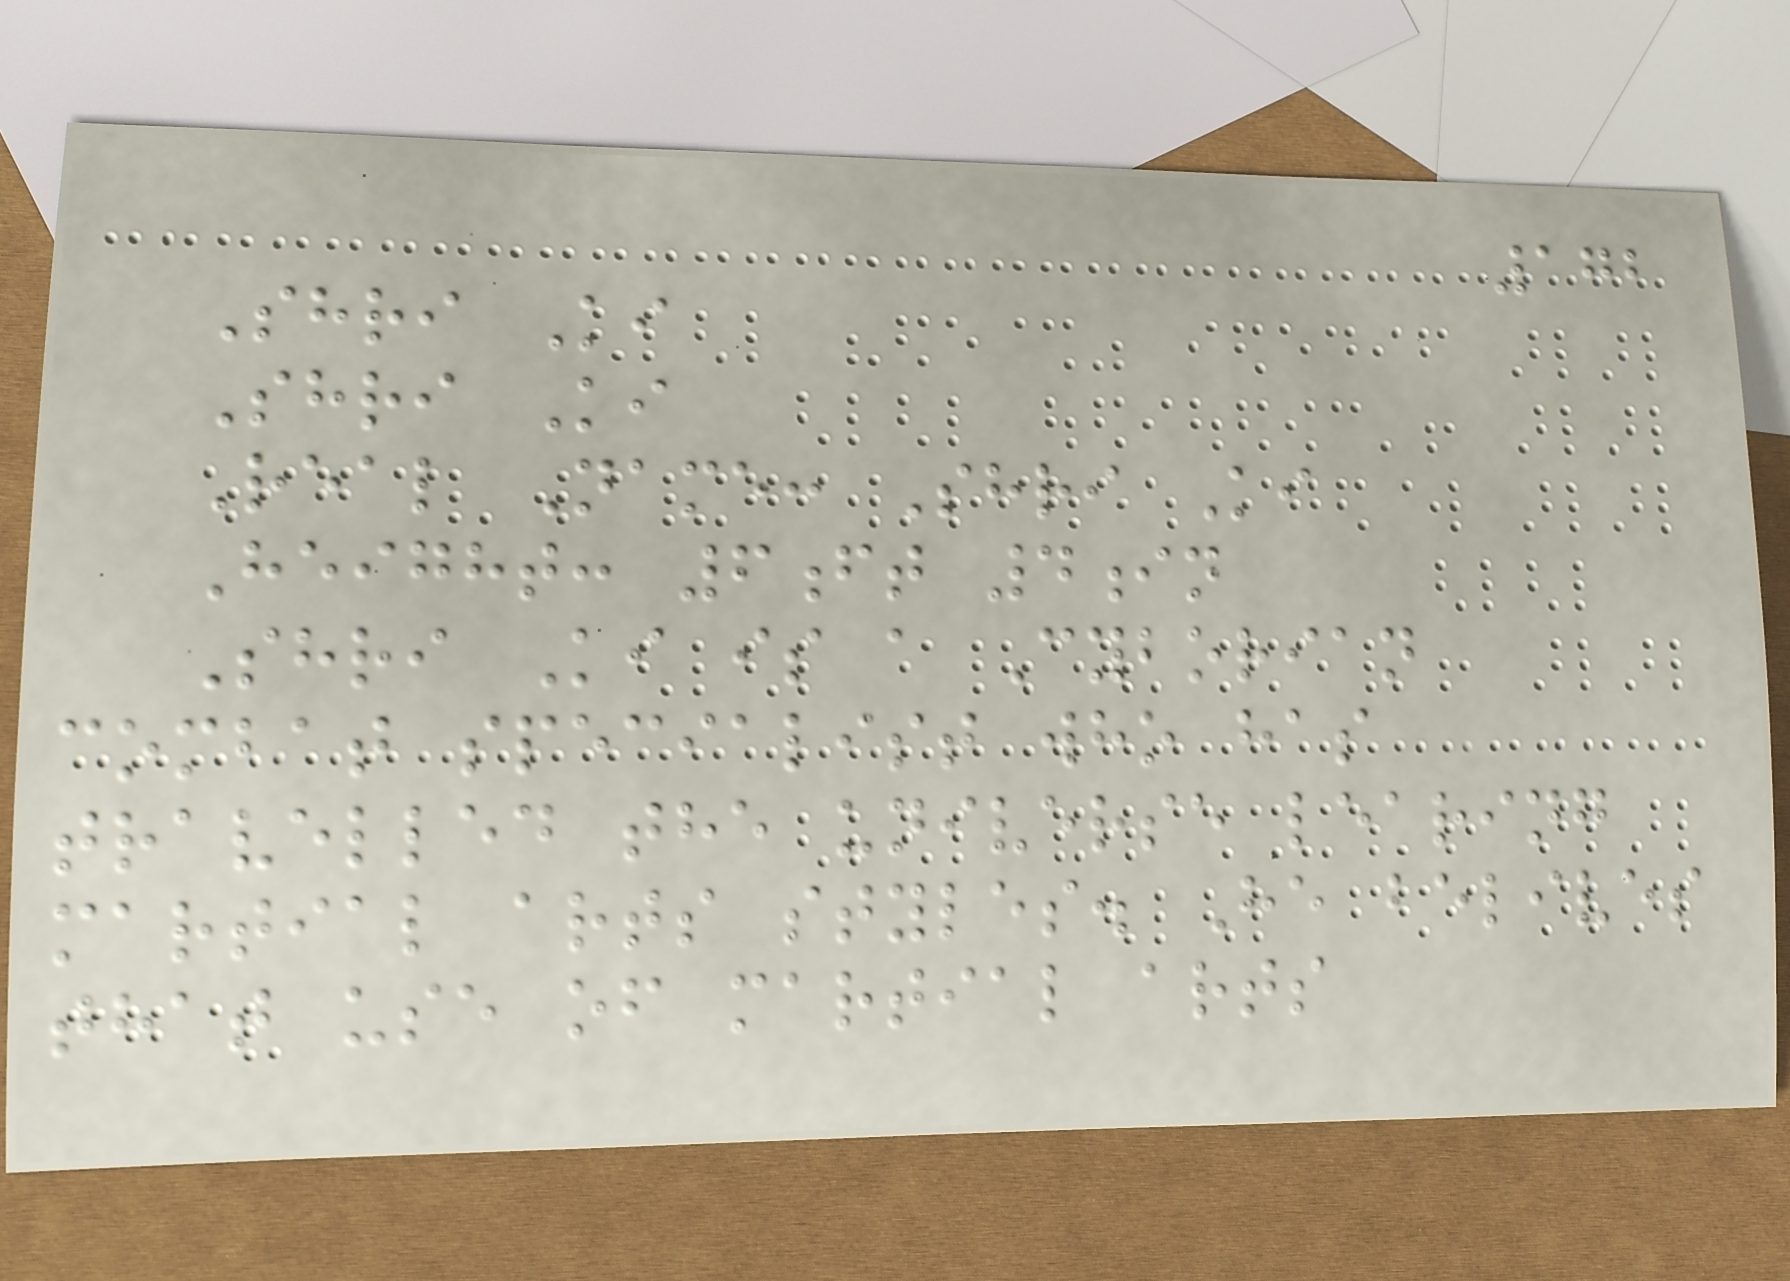172
Shri Ki
Shri Ki
Real Name: Shri Ki
Height: 6ft 4in
Shri Ki is a Cyborian
combat specialist who has
travelled the universe learing
martial arts styles. He belives
that use of martial arts
